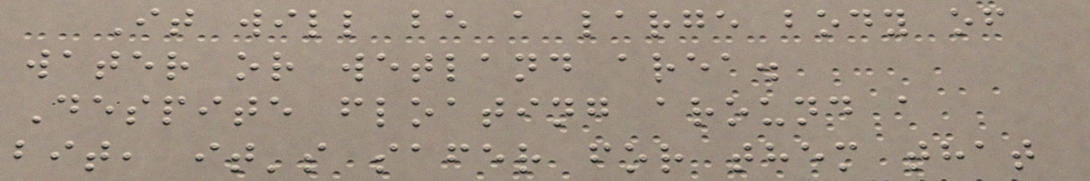It will be a large body of
water or wetland area.
Despite floating around a
bit, it's safer for them that
